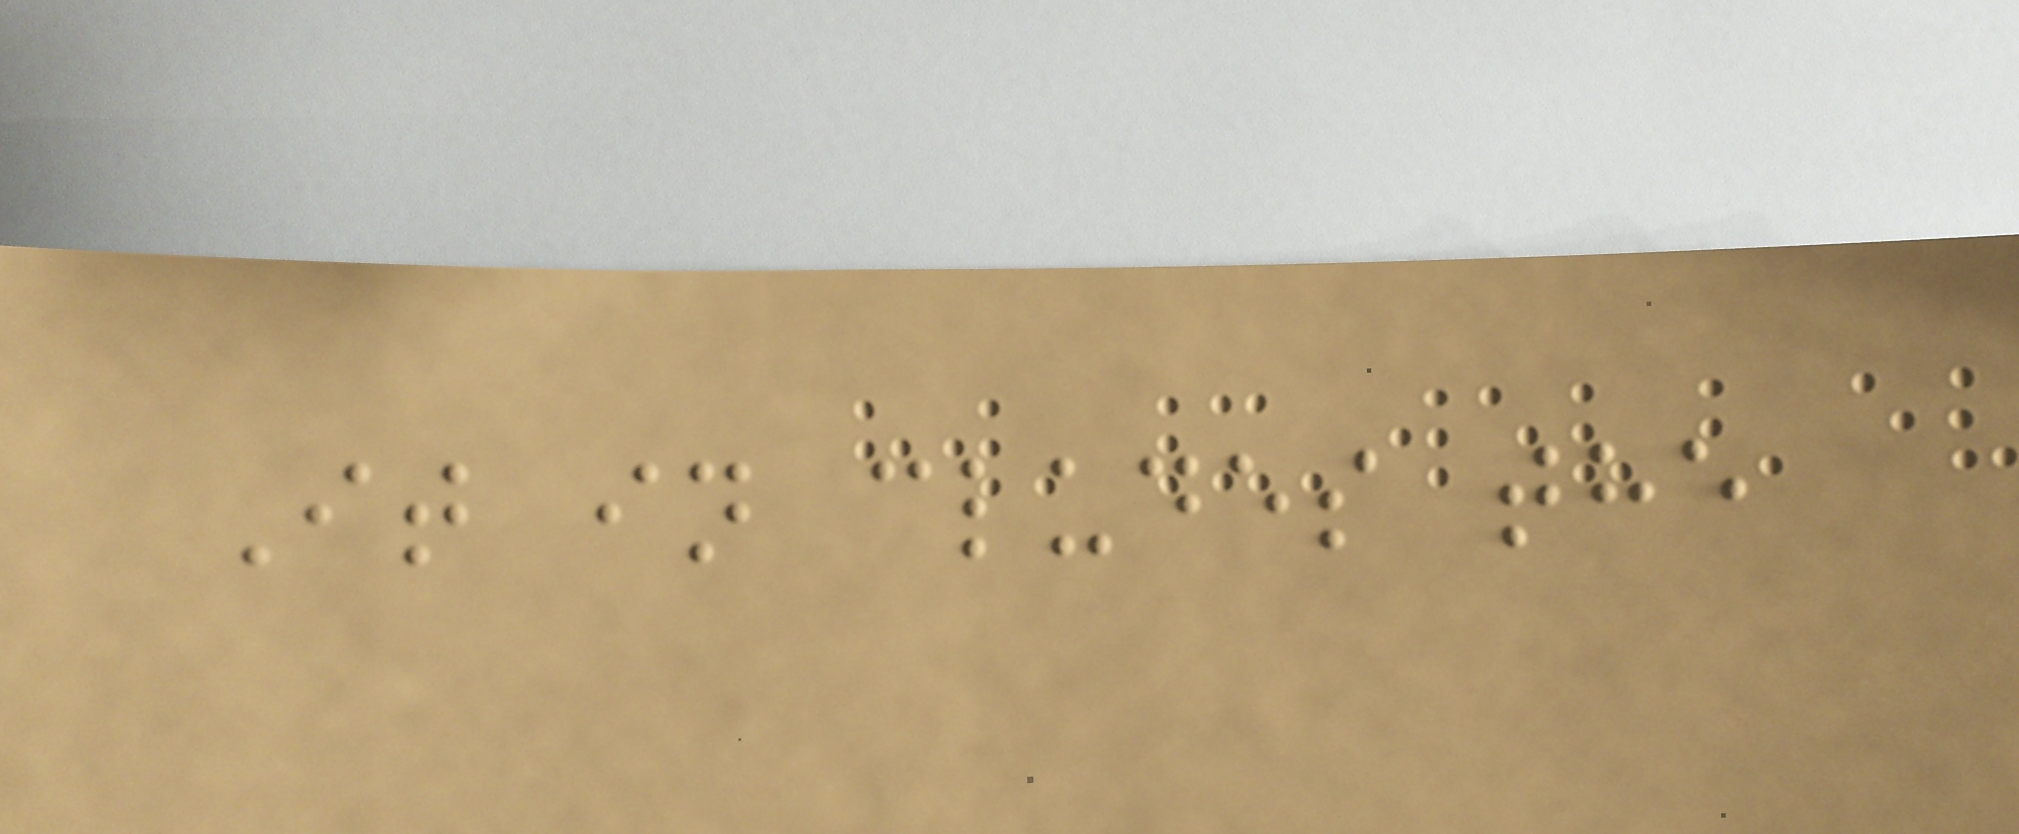It in cludes the
